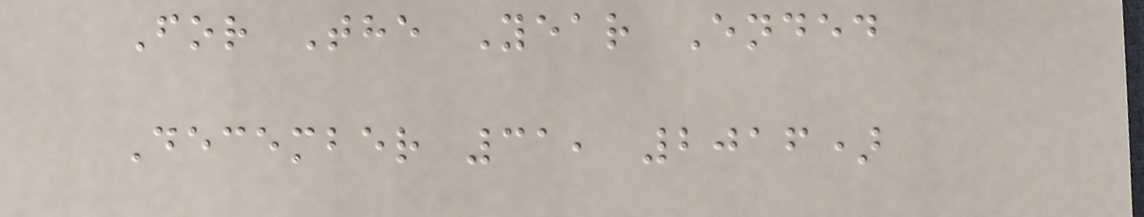For The Year Ended
December 31, 2016)
